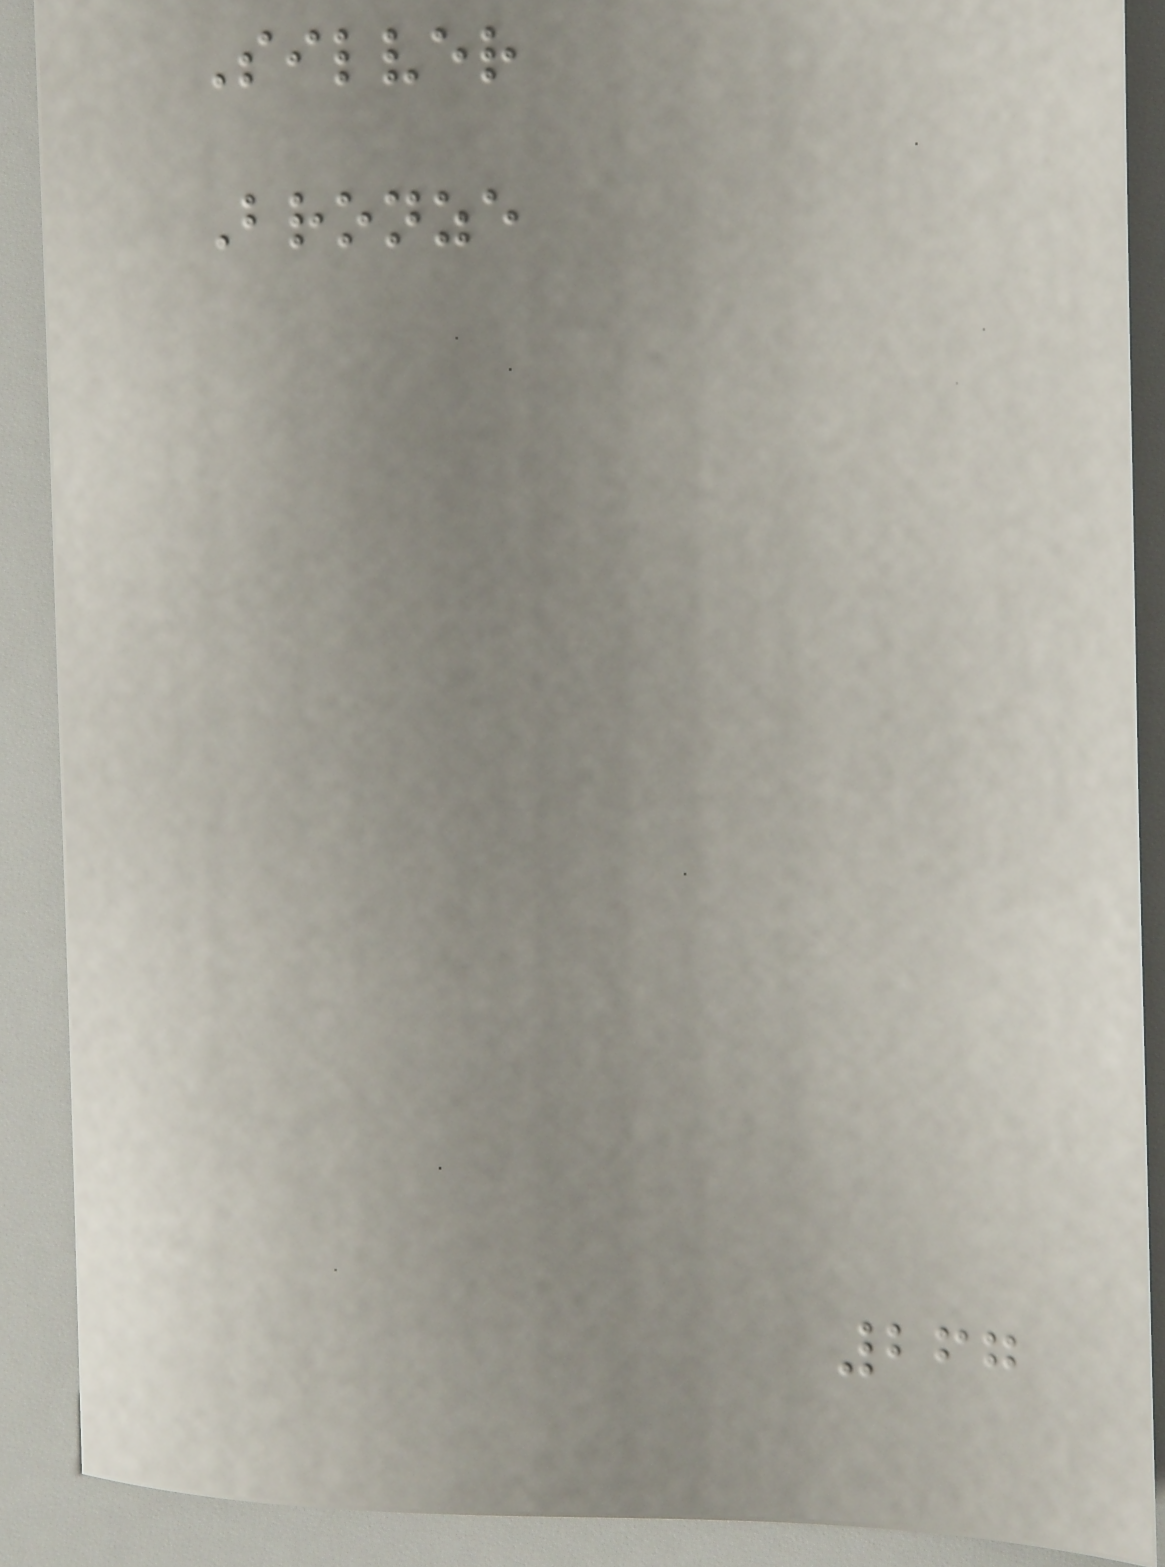Silver
Bronze
267
